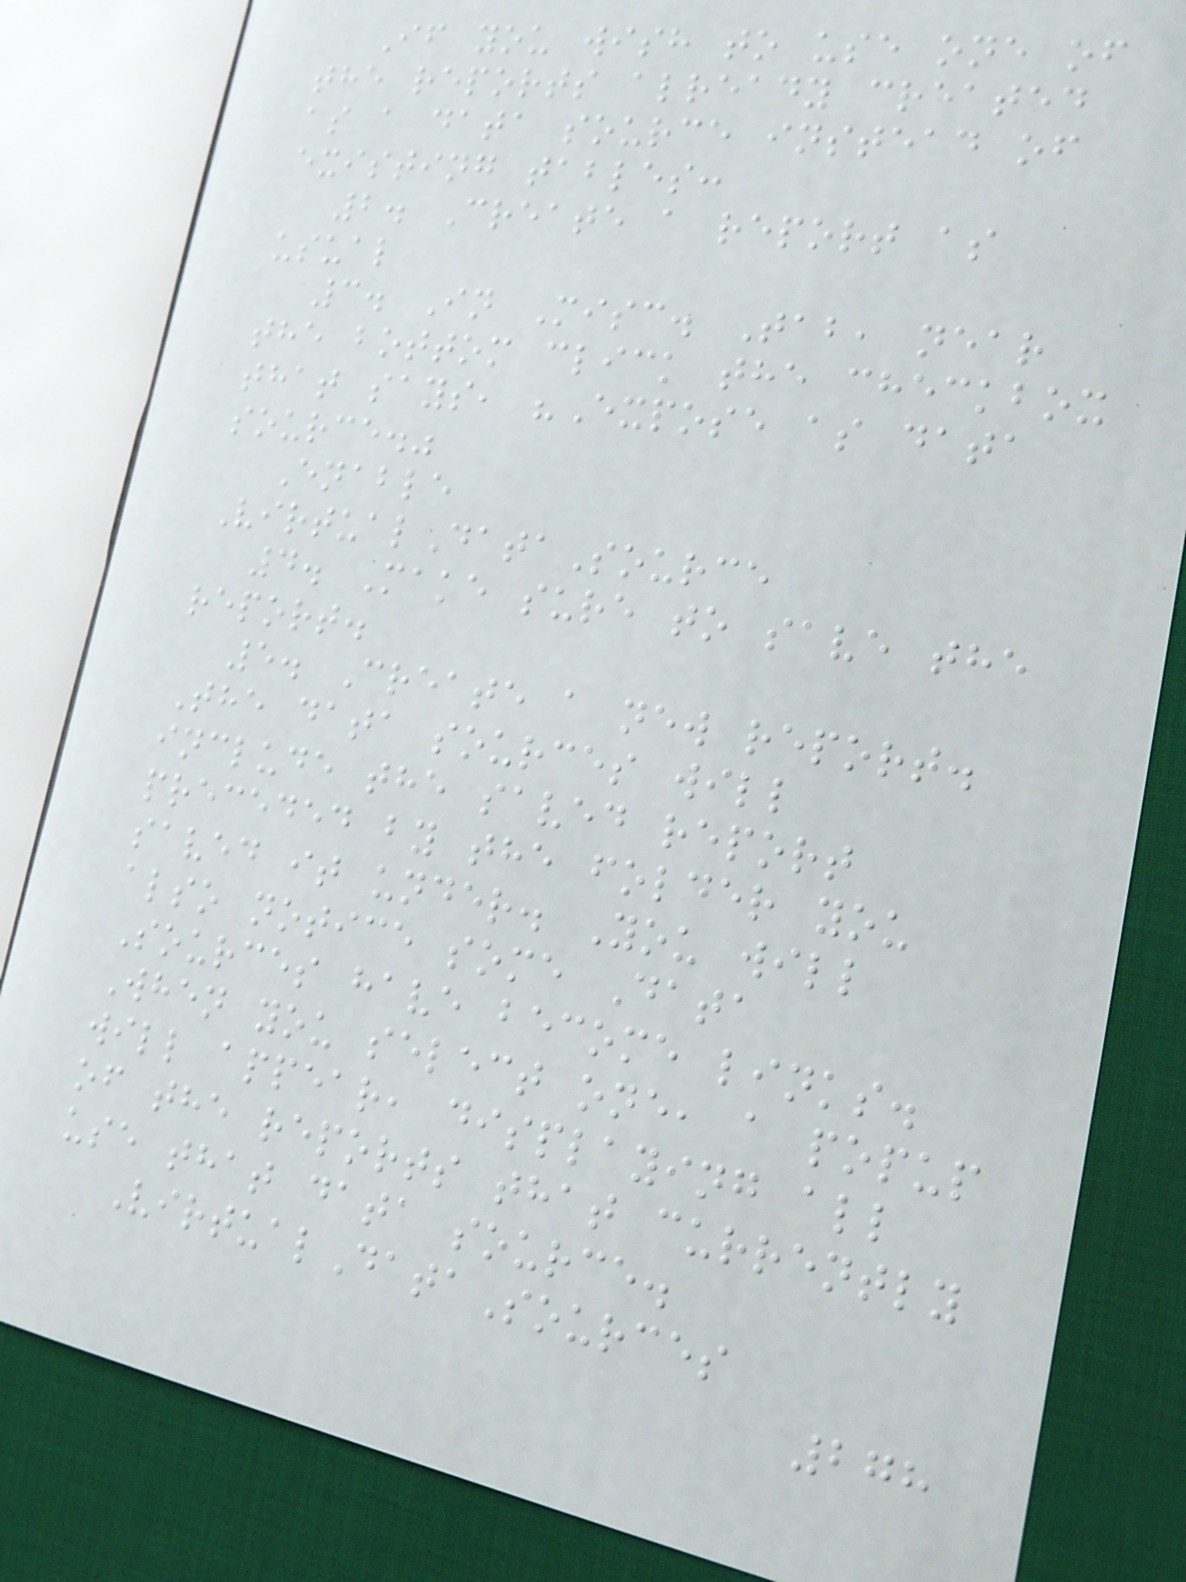If you wish to use one of
the reports already created
as a data source instead of
existing tables:
2. Create a report as
usual
3. In Misc. Tab, near
the bottom click the checkbox
that says, "Expose as data
source."
Enable
VirtualDataSource
4. Make sure to save the
report.
5. Create a new report.
The data sources will
include the saved report
preceded by the folder you
saved it under. You will
also notice some Data
Sources have become links.
When you select one, a popup
will appear, displaying all
of the reports that currently
use that data source.
VirtualDataSources
278
